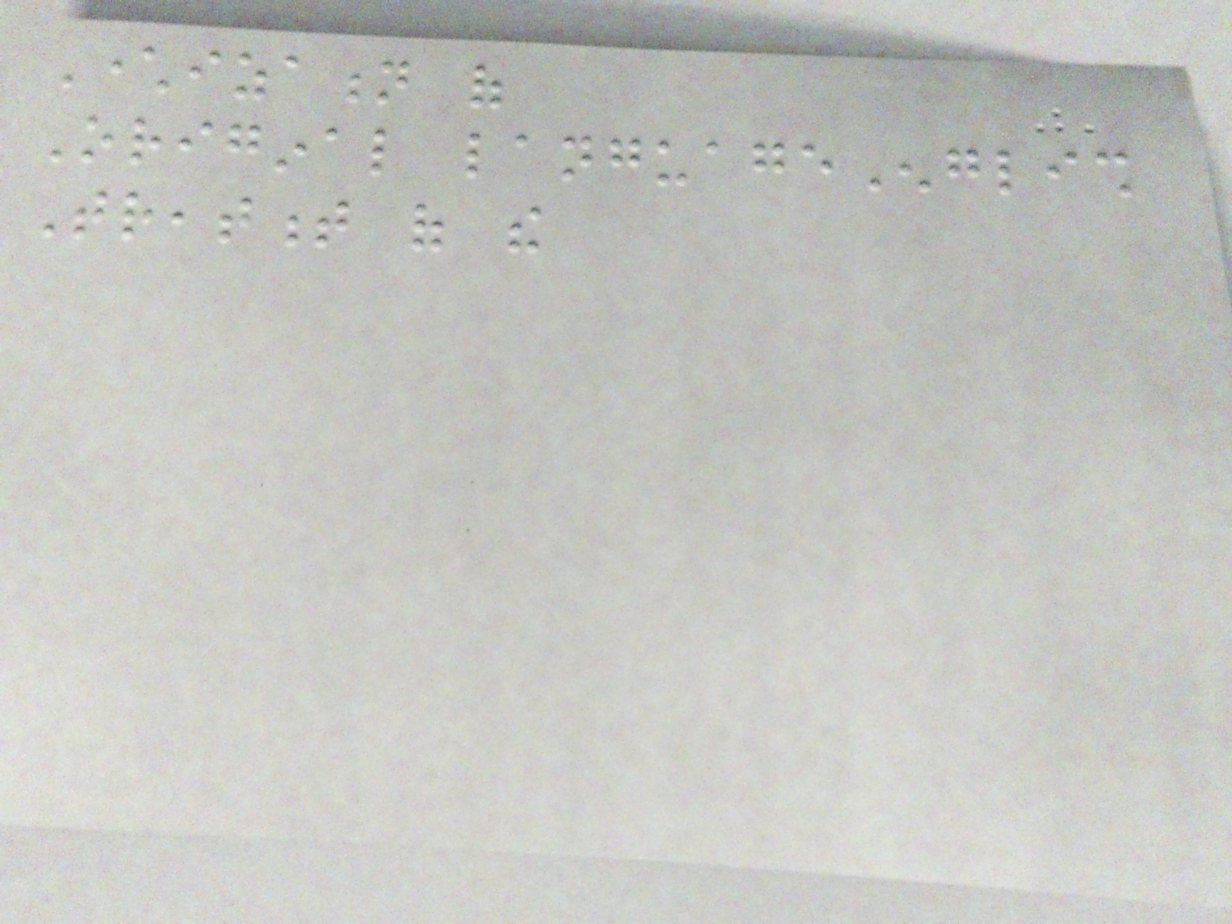Characterization of
Original languageEnglish
Treatment of the
